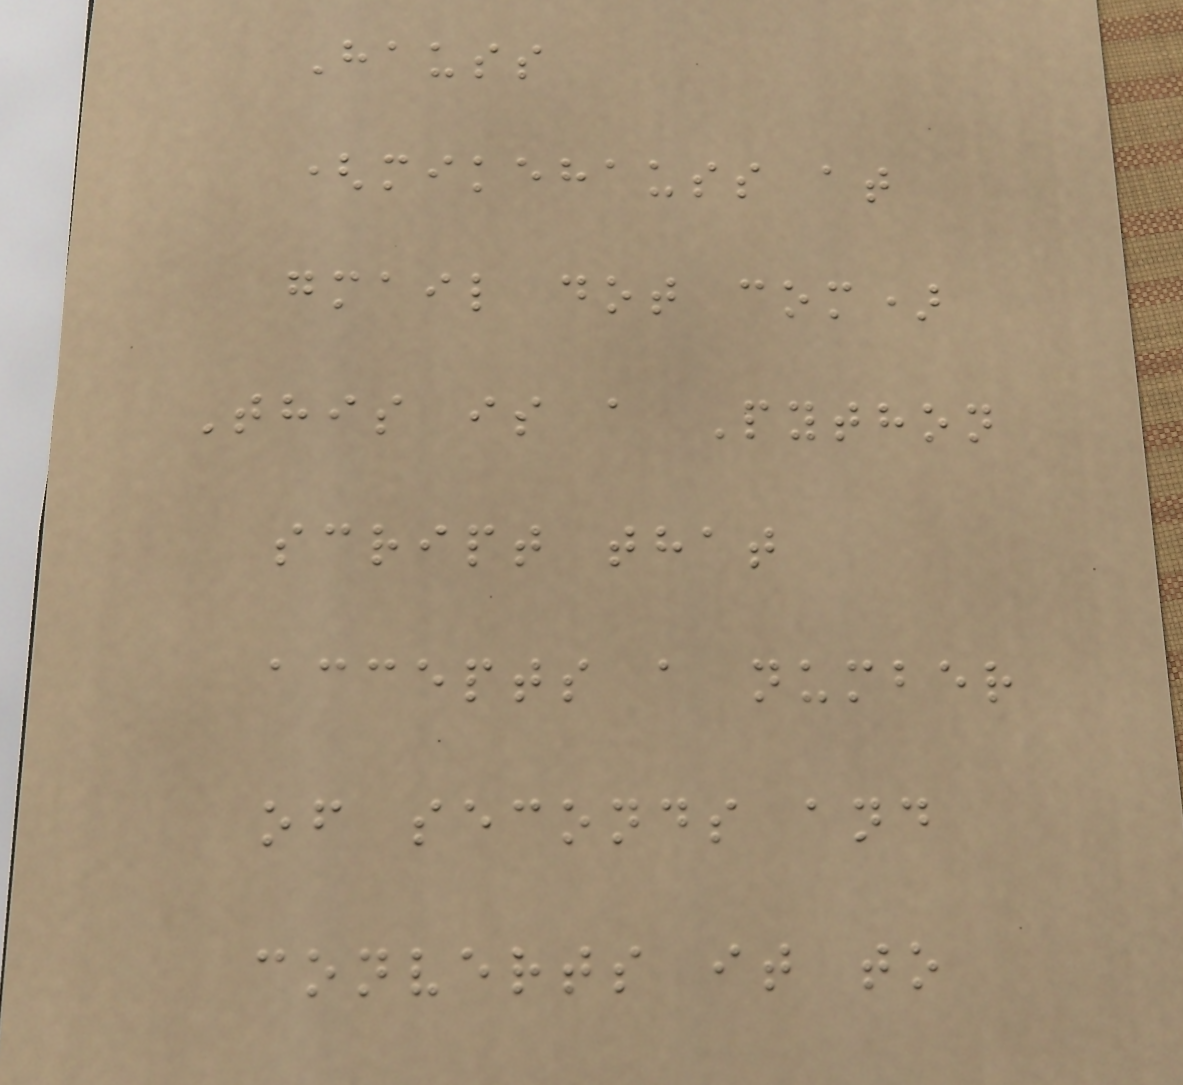Hauss
(mikehauss at
gmail dot com)
This is a Python
script that
accepts a number
of seconds and
converts it to
